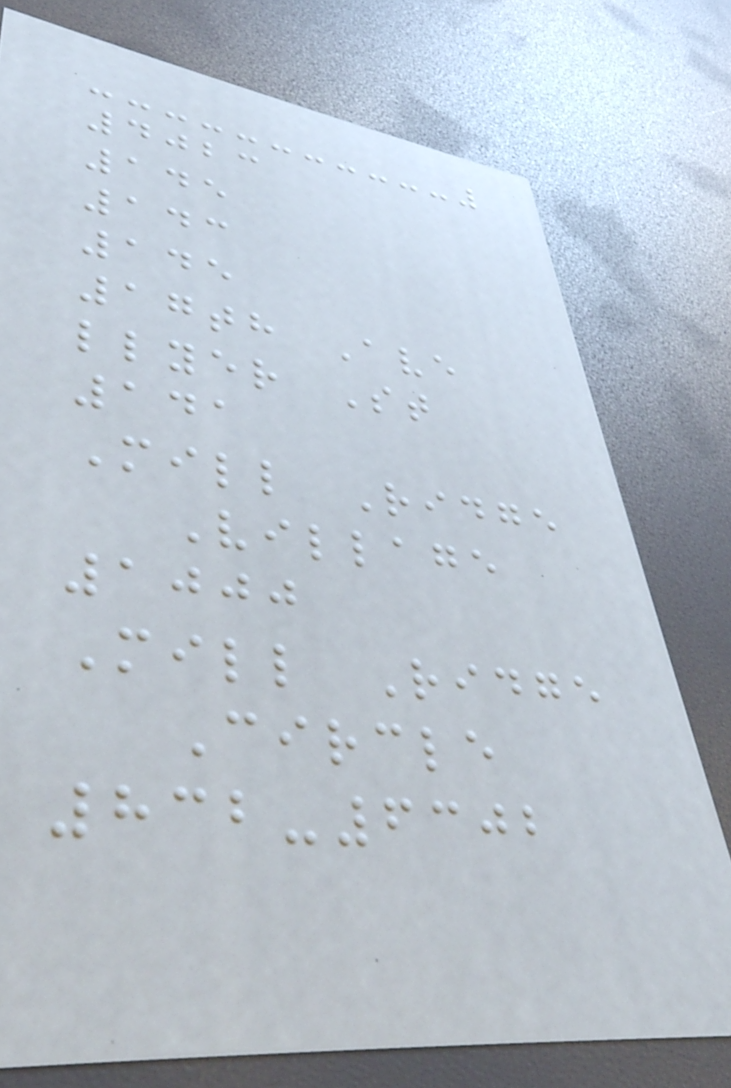4023
145
143
145
17th Ave
llyer St
141
Mill Ridge
Village
1000
Mill Ridge
Circle
832-6302
